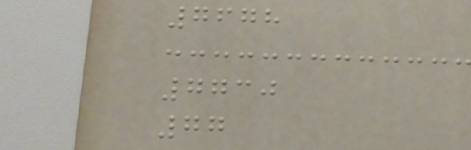7678
7730
77
